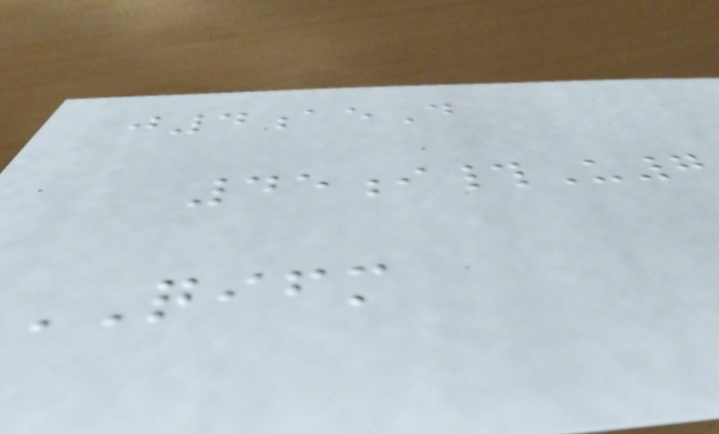j4aeD
45i#U7
QIFM
